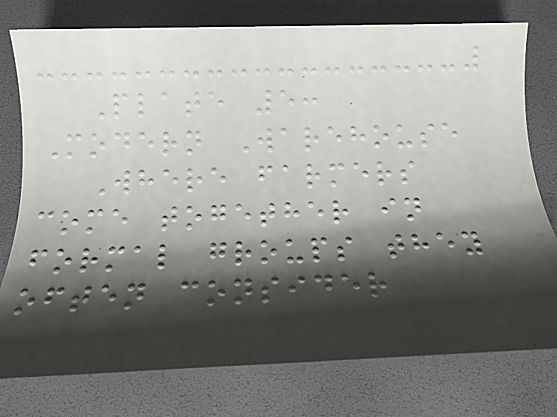Plate 5:
Modern Warehouse
Where farmers
come together in
formal groups they
often consider
